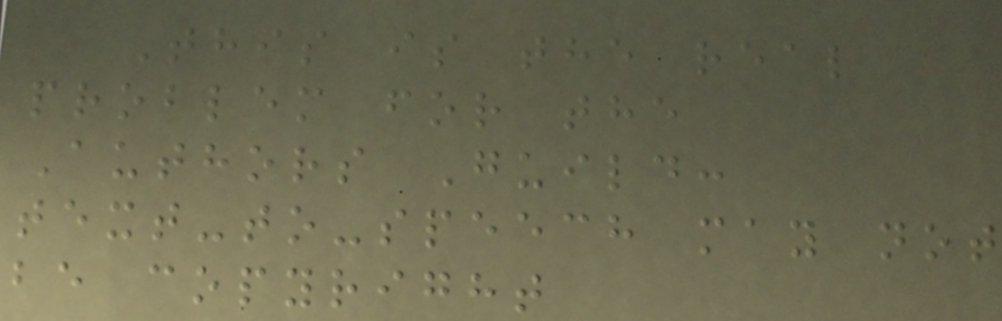This is the real
problem for the
Authors Guild:
text-to-speech may not
be copyright
